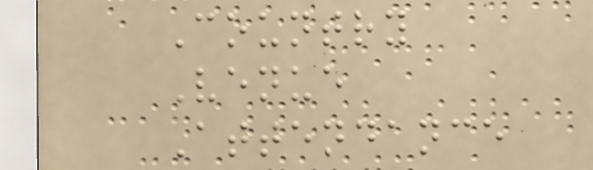Country
Venue
Attendance
